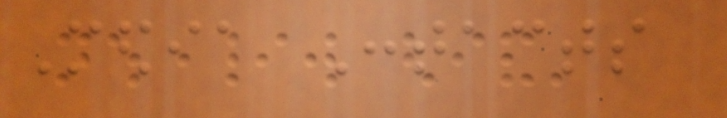Media Contacts
